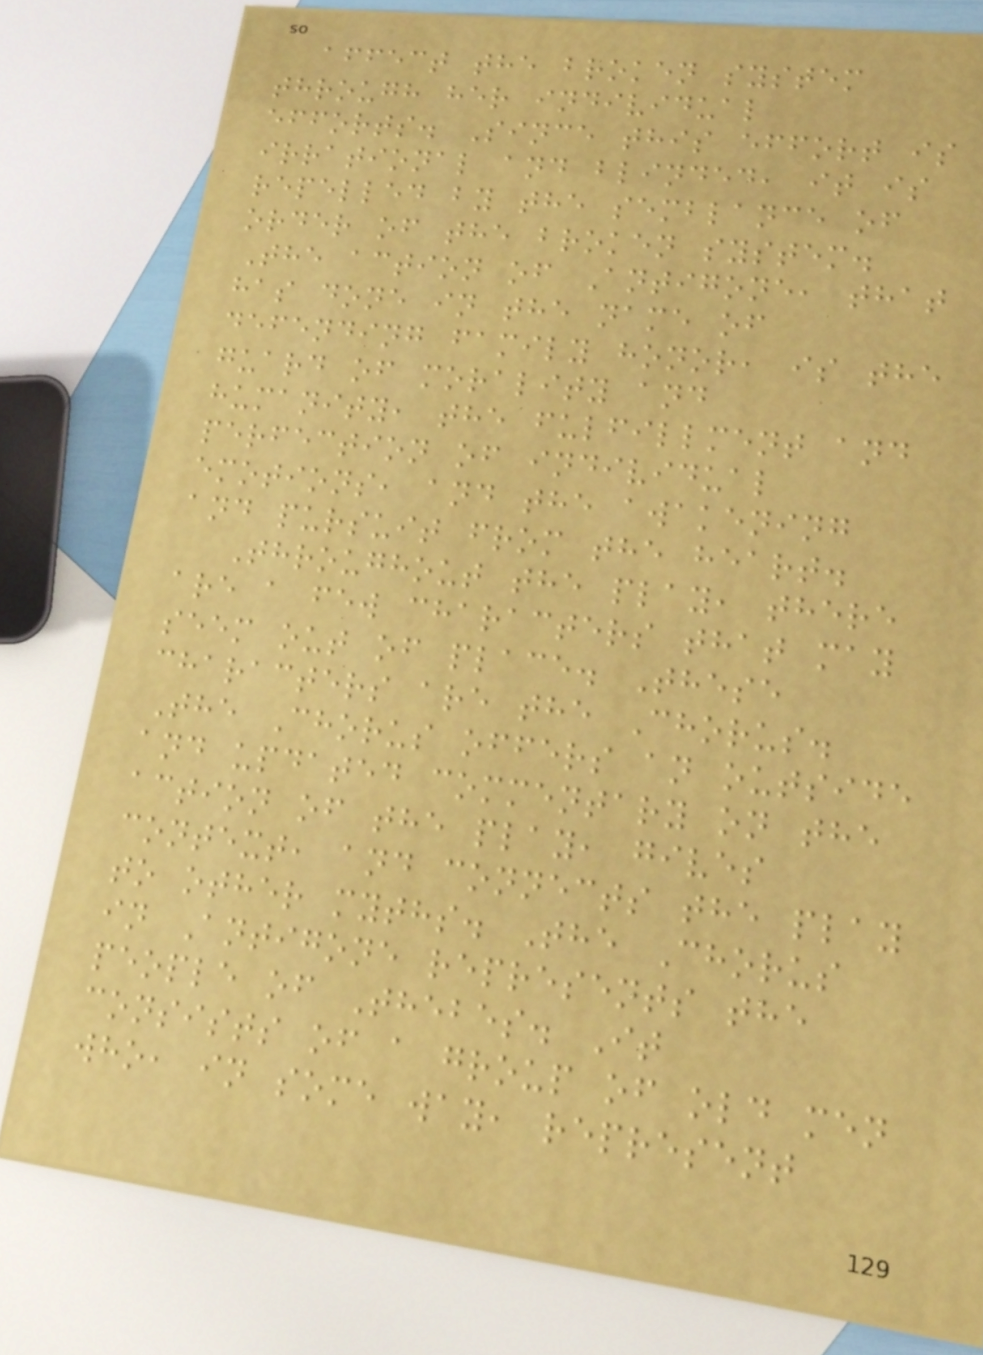affect the broken system
through her individual
efforts. Since this effort is
irrational and blinded, it is
repelled by the semblance of
order of the broken system.
The action of Antigone, that
has done in the name of
defending family honor, is the
guard of morality and
humanity, the fulfillment and
perfection of individual
emotions, and the awakening
and pursuit from the heart.
Throughout the play, there
are a few characters that may
seem out of place. These
characters are the Chorus.
The Chorus offers an outside
and updated commentary on the
action of the play, gives
context, and connects the play
to other myths. The Chorus
in Antigone represents the
people of Thebes. It
consists of a group of old men
who, in some way, represent
